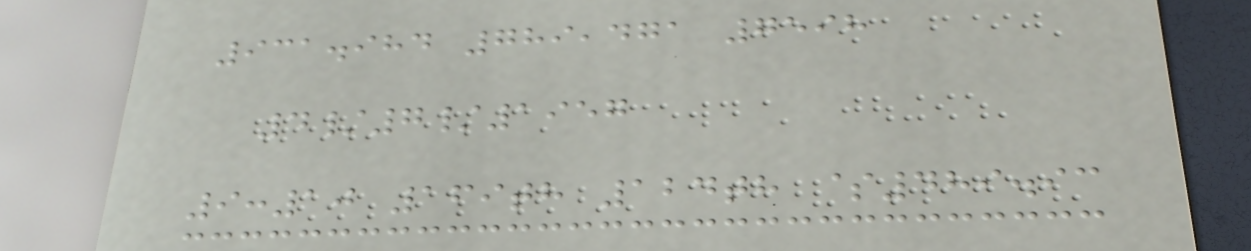931.984 789,471 7598
4/7/1957
9:10 169th 124th $489.93
